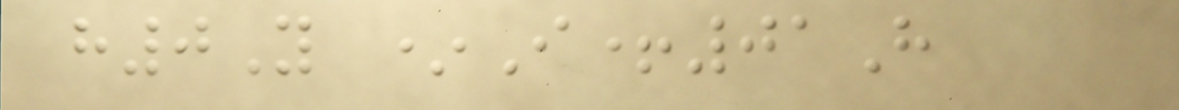h0Y *I+01H
